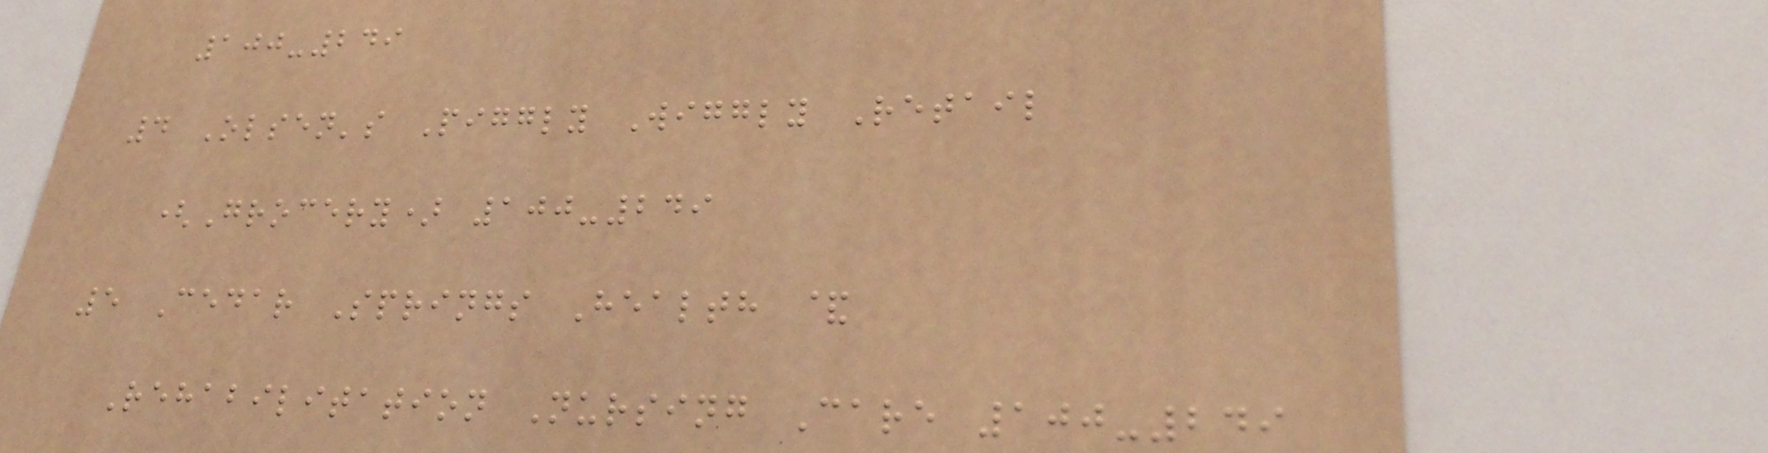100-249
4 Olsen's Piggly Wiggly Retail
(Grocery) 100-249
5 Cedar Springs Health &
Rehabilitation Nursing Care 100-249
